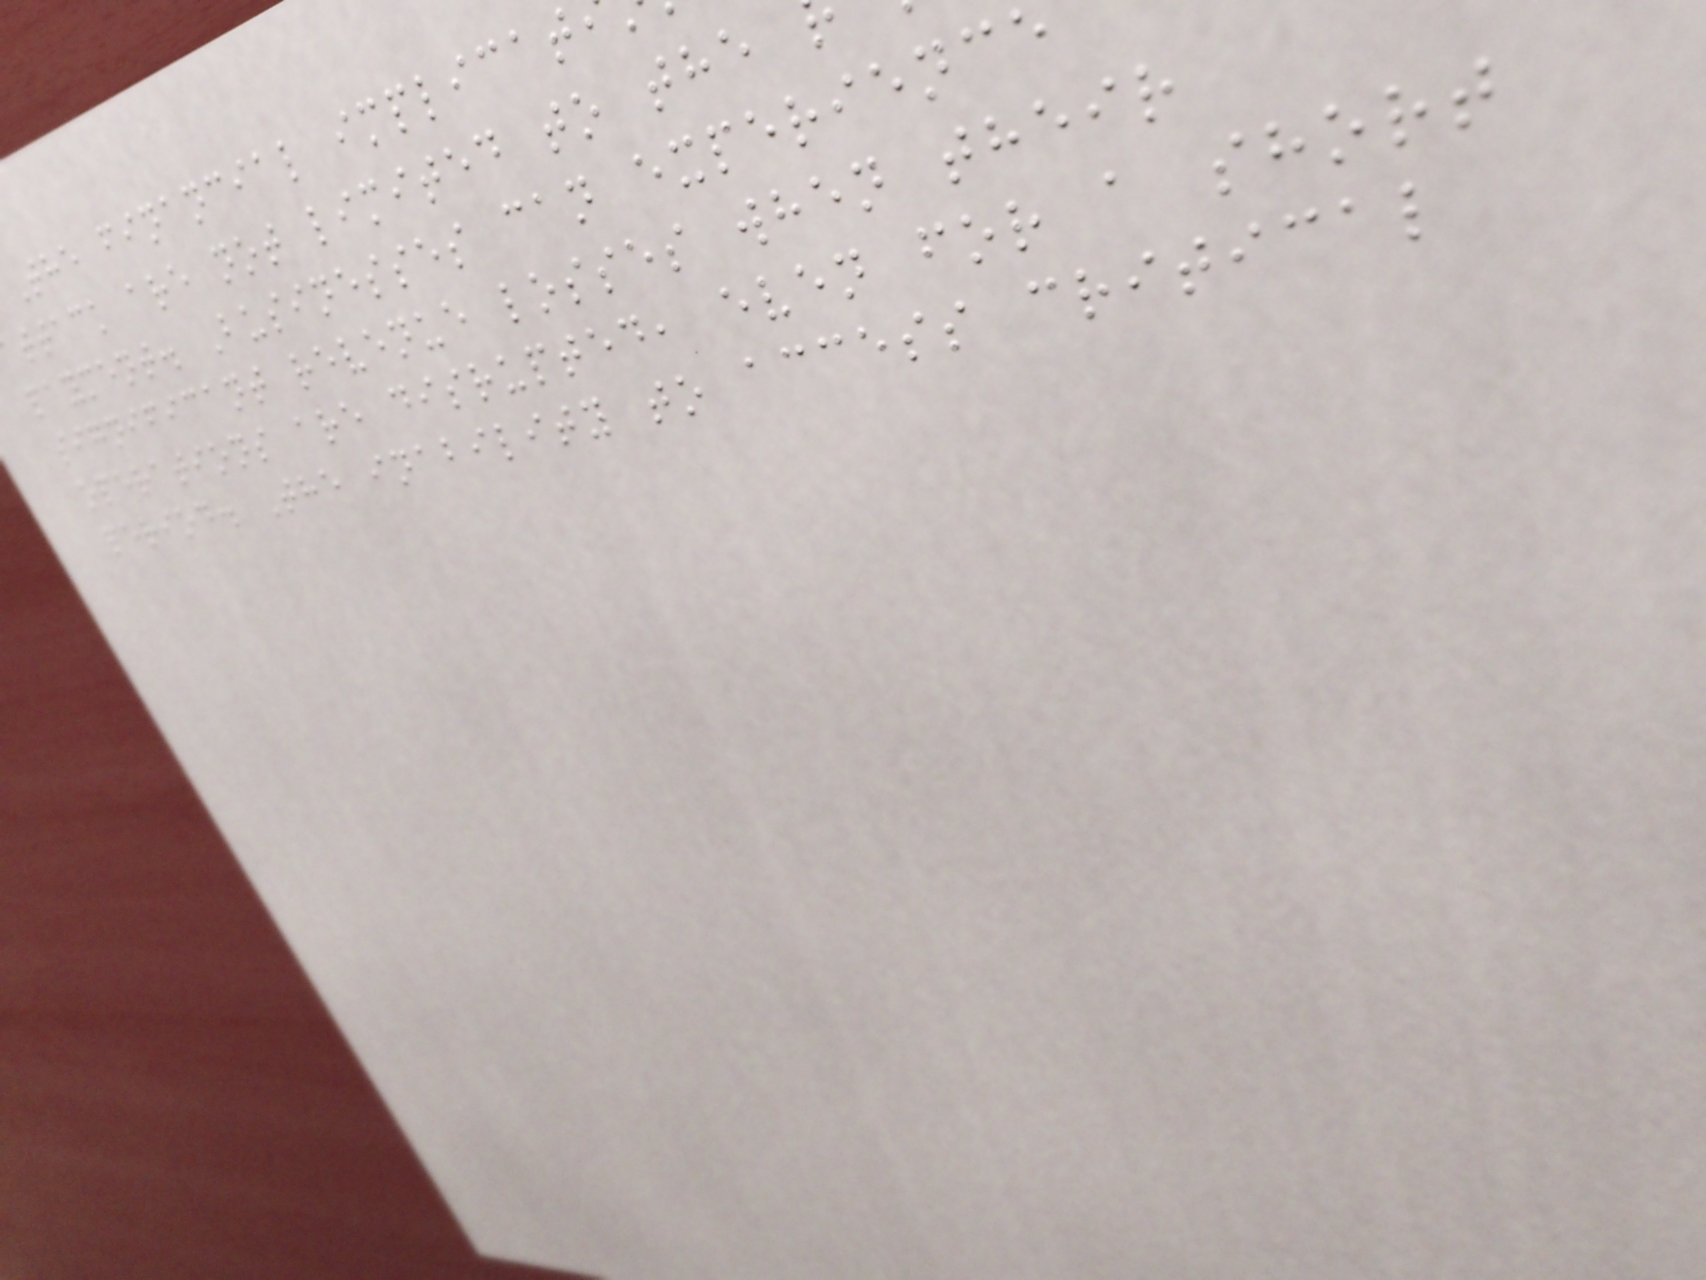The financial implicat
ttack are not limited to the
payment. Businesses can experience
significant revenue losses when their
operations are disrupted, even for a short
period. The inability to access critical
